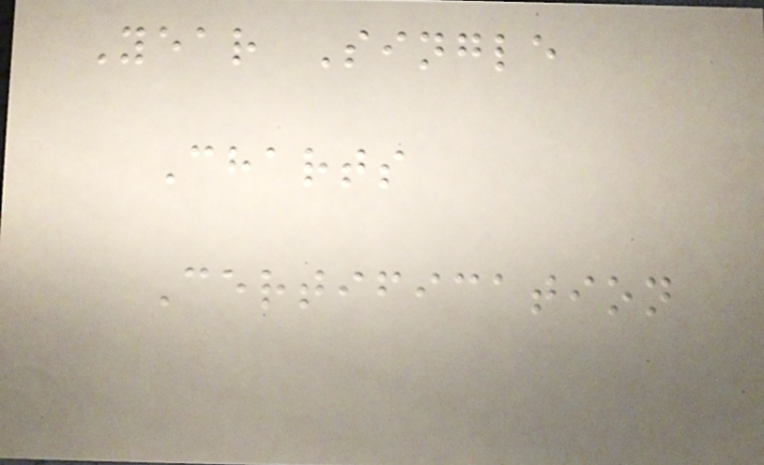Year Single
Charts
Certification
